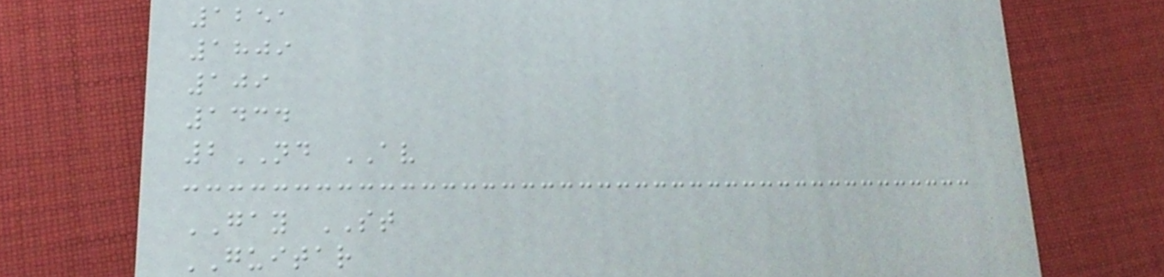1251
1809
109
1434
2ND AV
GAY ST
GUITAR
